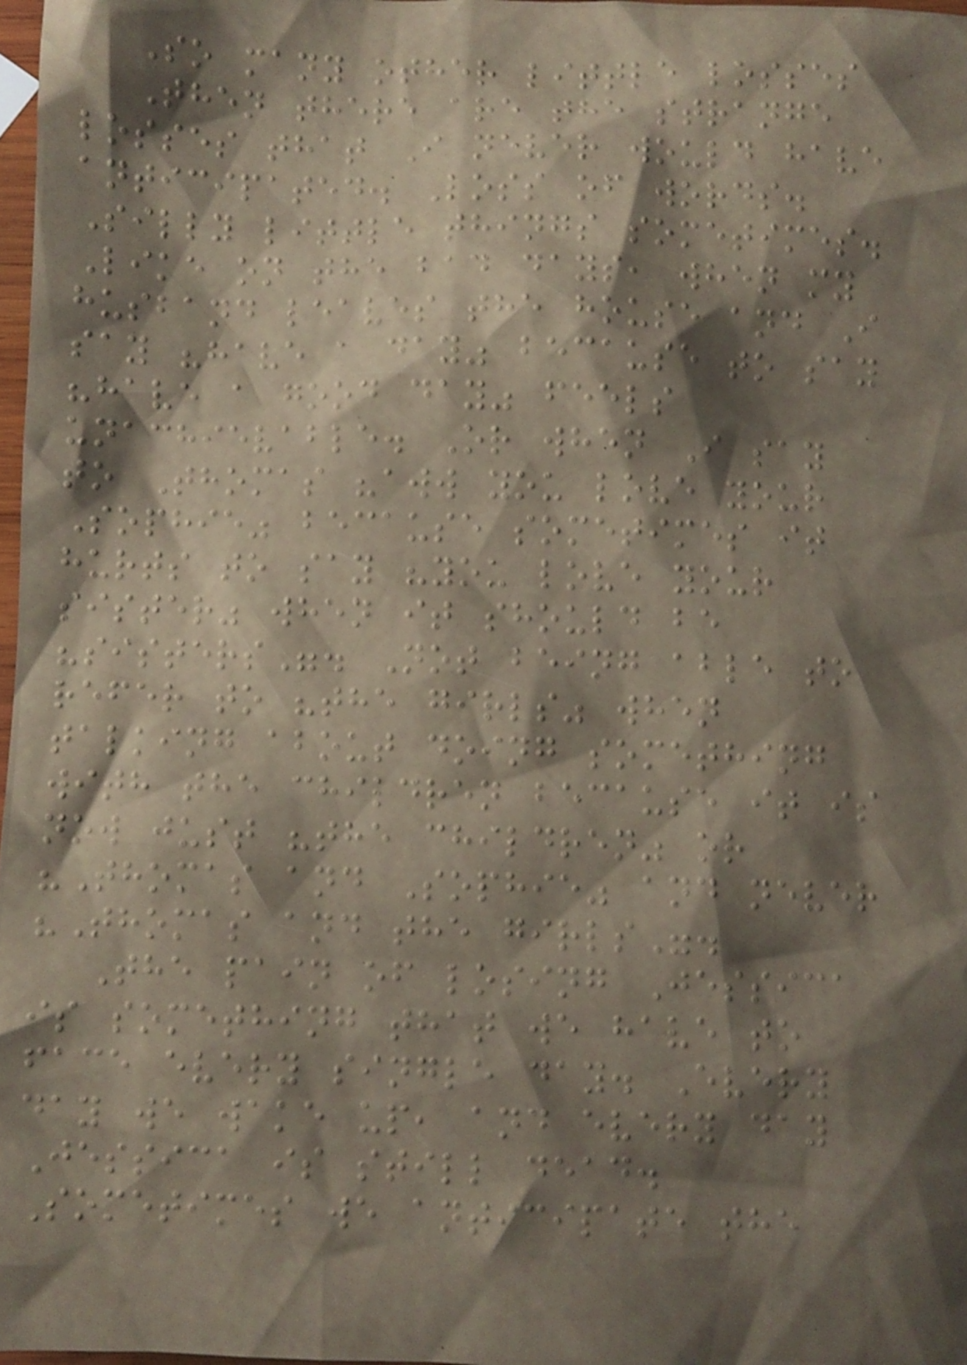So many other little losses
Then there are the strange
losses that I never would have
anticipated. Loss of words.
Silly little things sometimes.
Like on the bad days, when my
husband leaves the house and I
say "have a day" because to say
"have a good day" feels
unachievable. Or when I say
to Thomas "aww you love your
Sophie" because sometimes it
hurts to say "you love your
sister" when it should be
"sisters". Not being able to
refer to "the girls" when
talking about doing something
with the children because it is
now just "the children" or
"Thomas and Sophie" and never
"Thomas and the girls".
The pain of losing Jessica
is something that we have to
face every single day. Every
day we wake up, and every day
Jessica is still dead.
Sometimes we anticipate the
